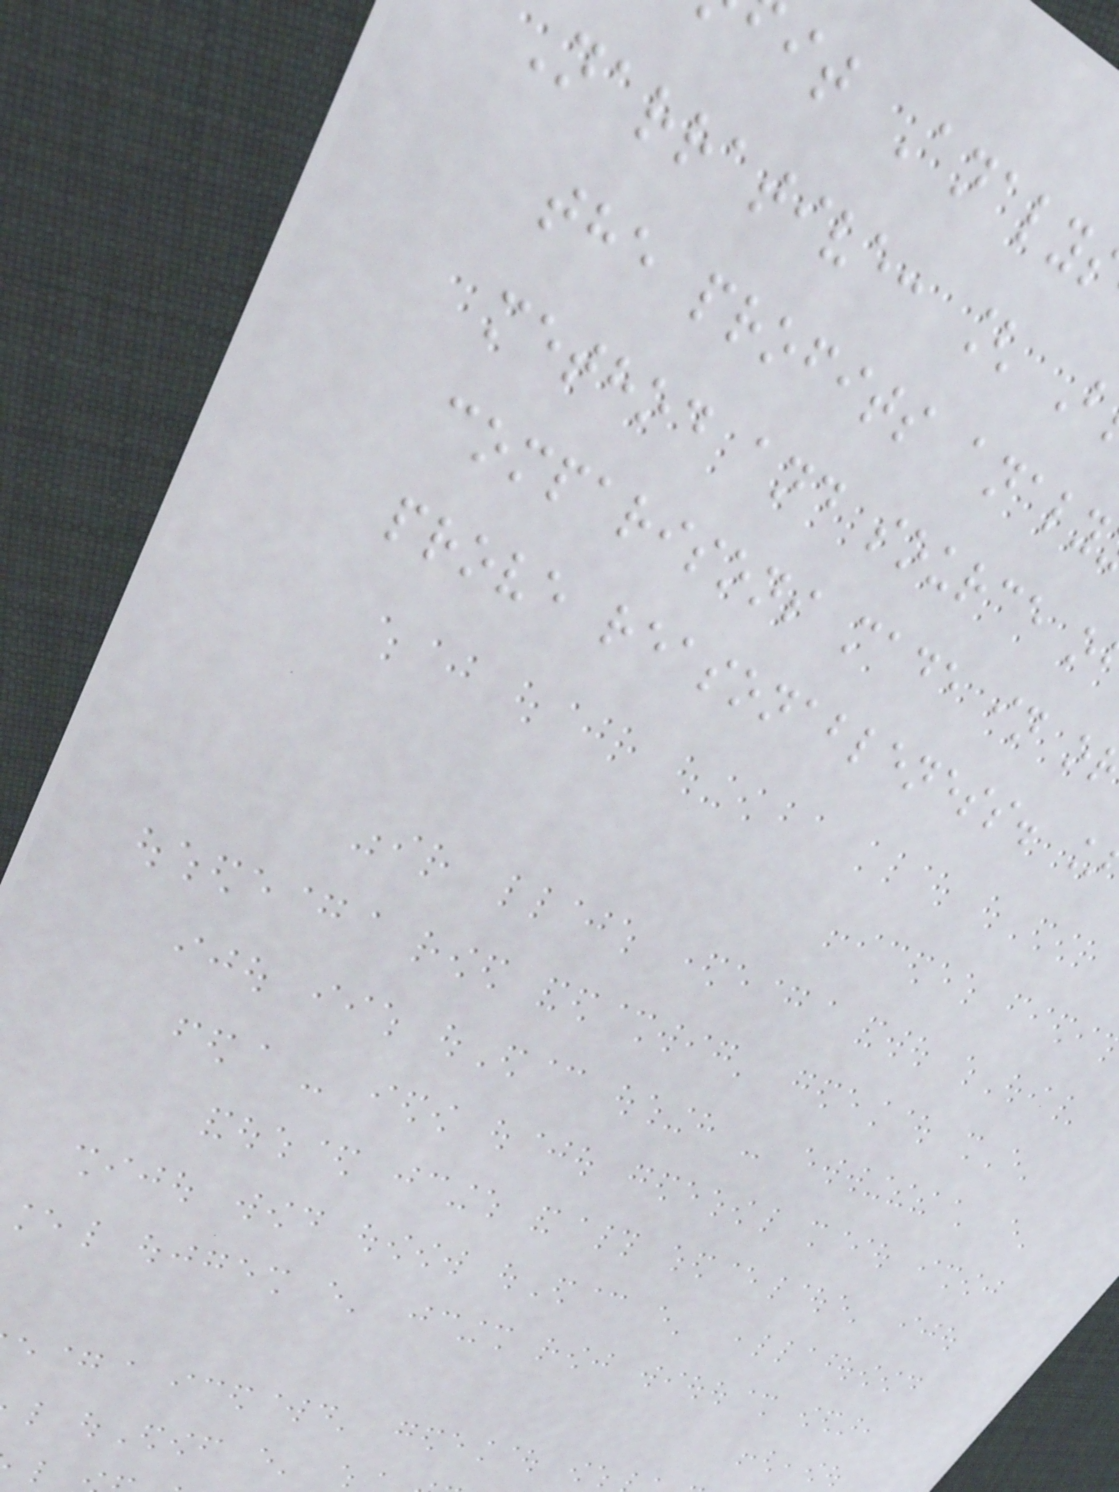it Analy
Narrative: [ B
the profits analy
method and source o
comparisons made in o
prove reasonableness.
